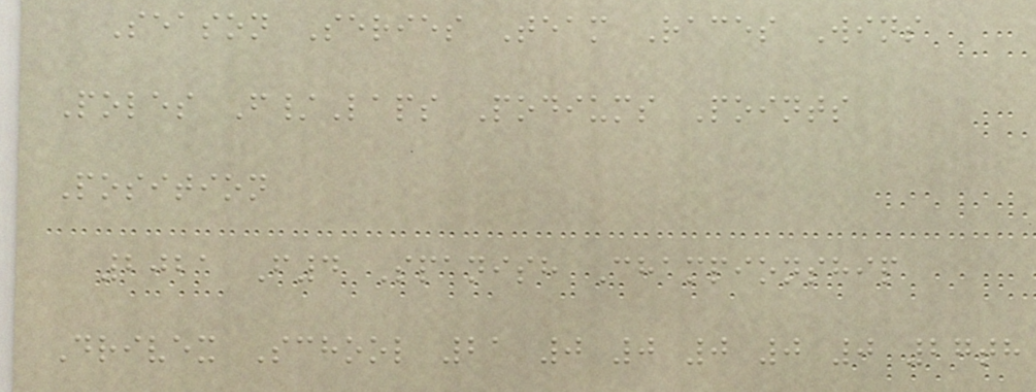Season Series Team Races Wins
Poles F/Laps Podiums Points
Position
2021 F4 Spanish Championship
Drivex School 21 0 0 0 0 0 27th
